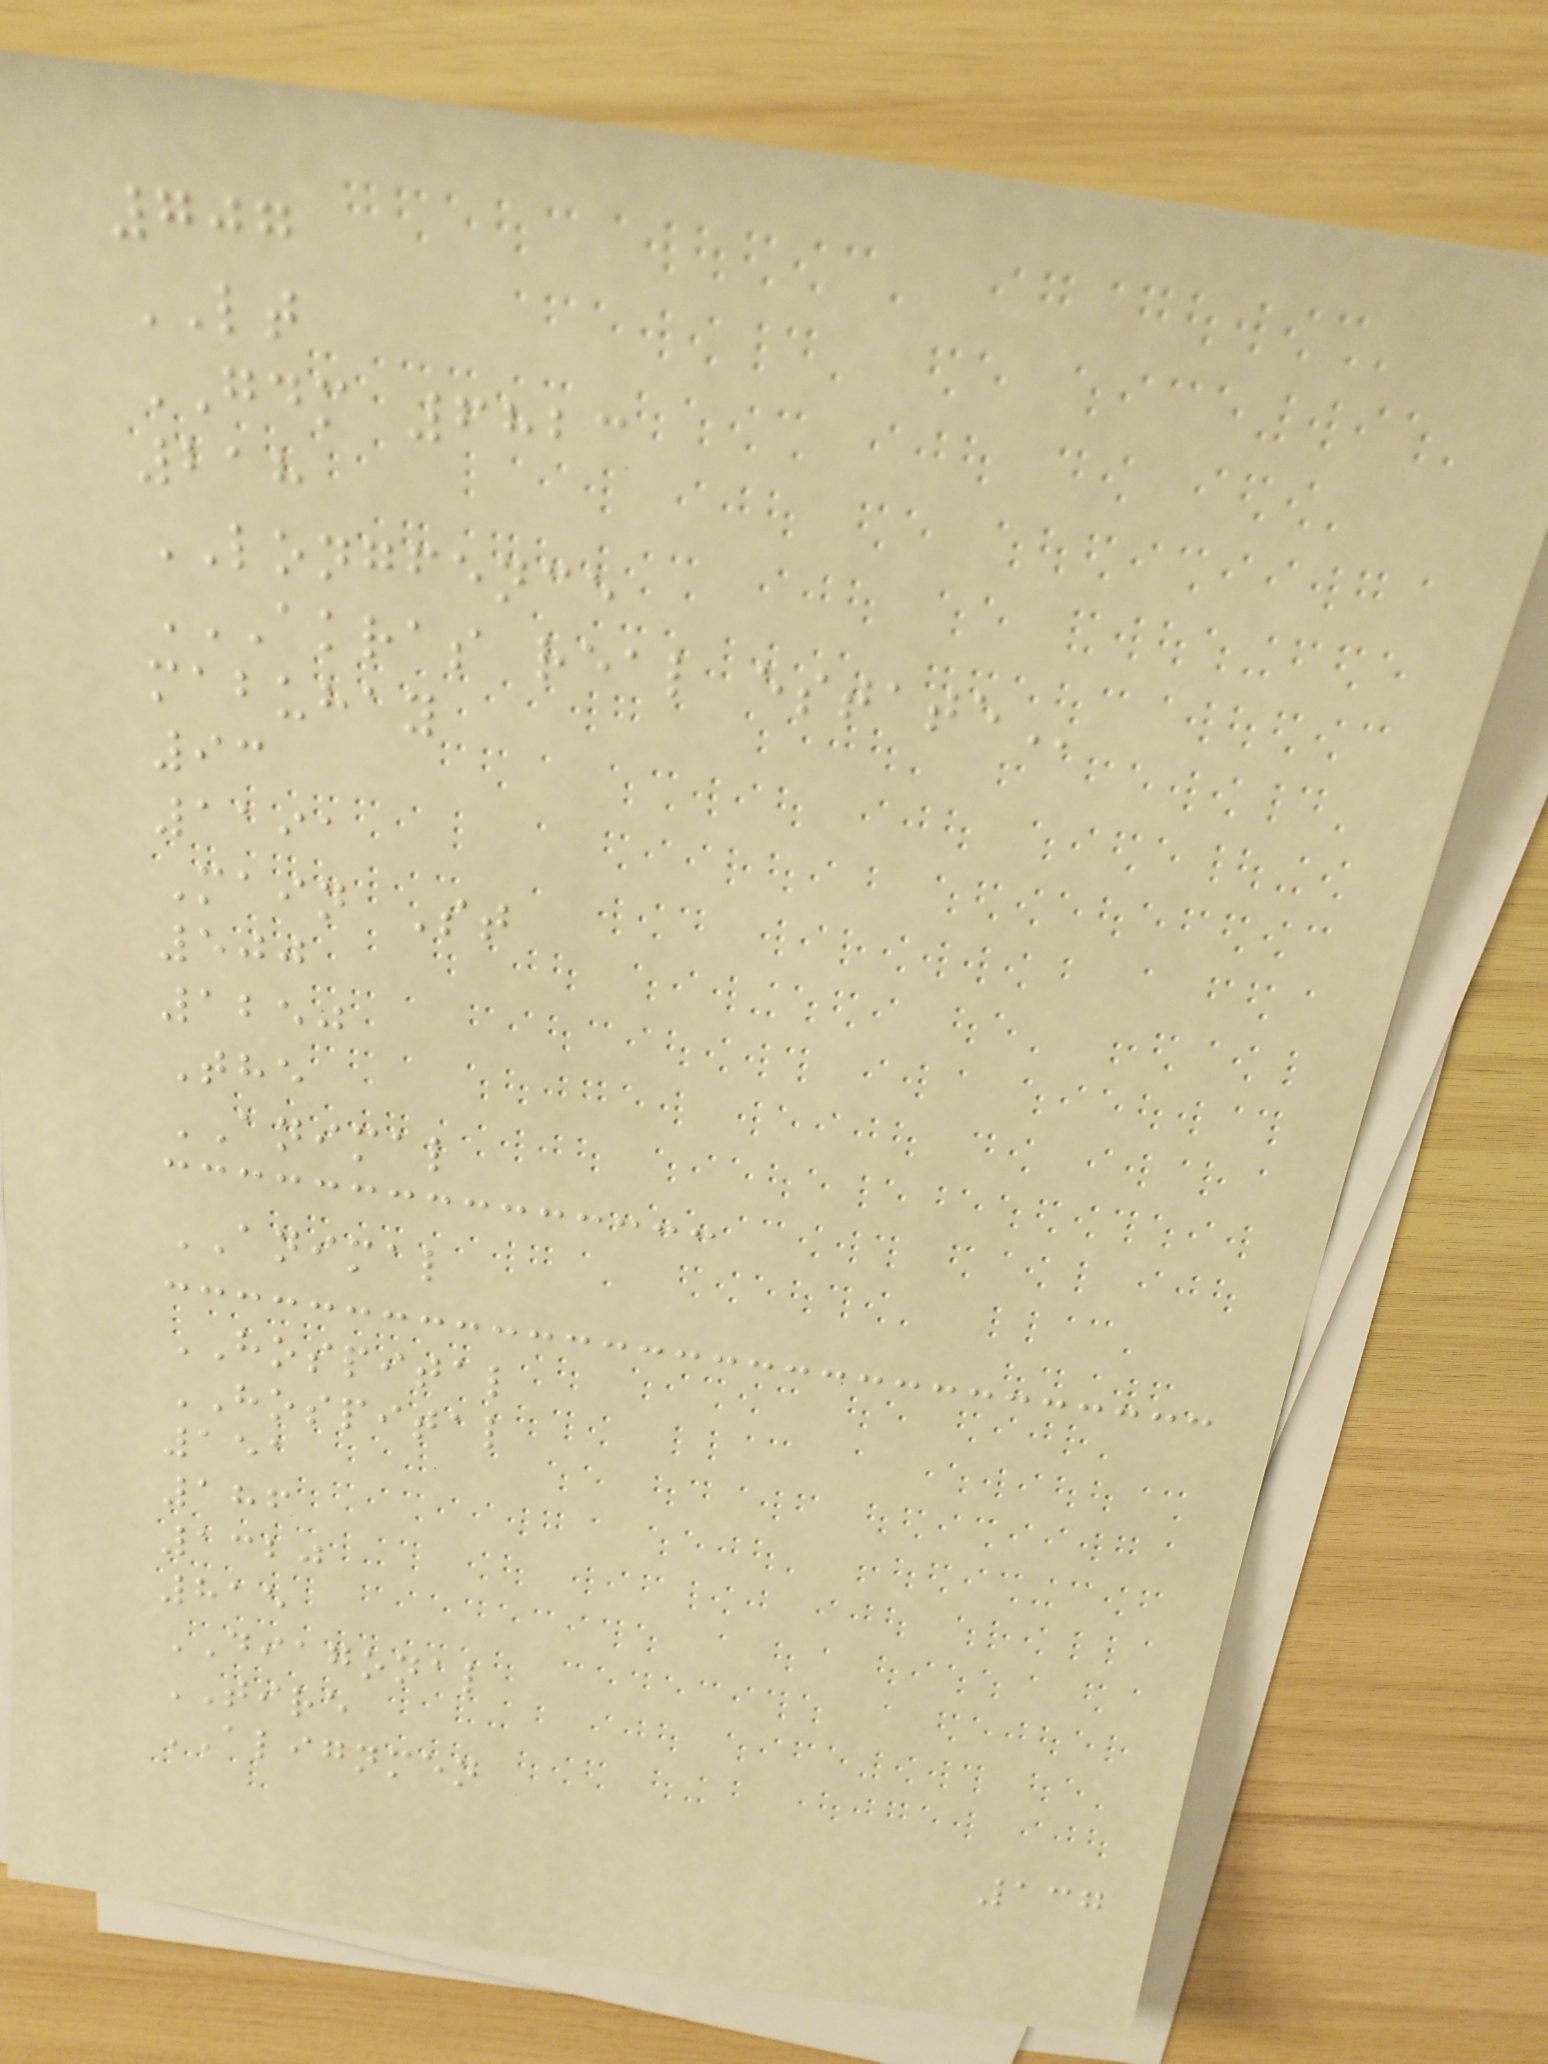707
LT
GDM 6823
218
LONGFENCE
AKRAS REAL ESTATE
mabuhay
93
1191
Main St
500
1250
The
ANIMAL
ANIMAL
HOSPITAL
HOSPITAL
151
186
1320
815
DIAGONAL
TIRE
ALIGNMEN
137
